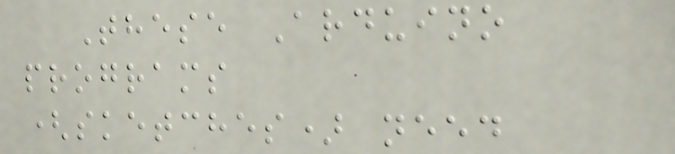These Arduino
programs
(sketches) need
